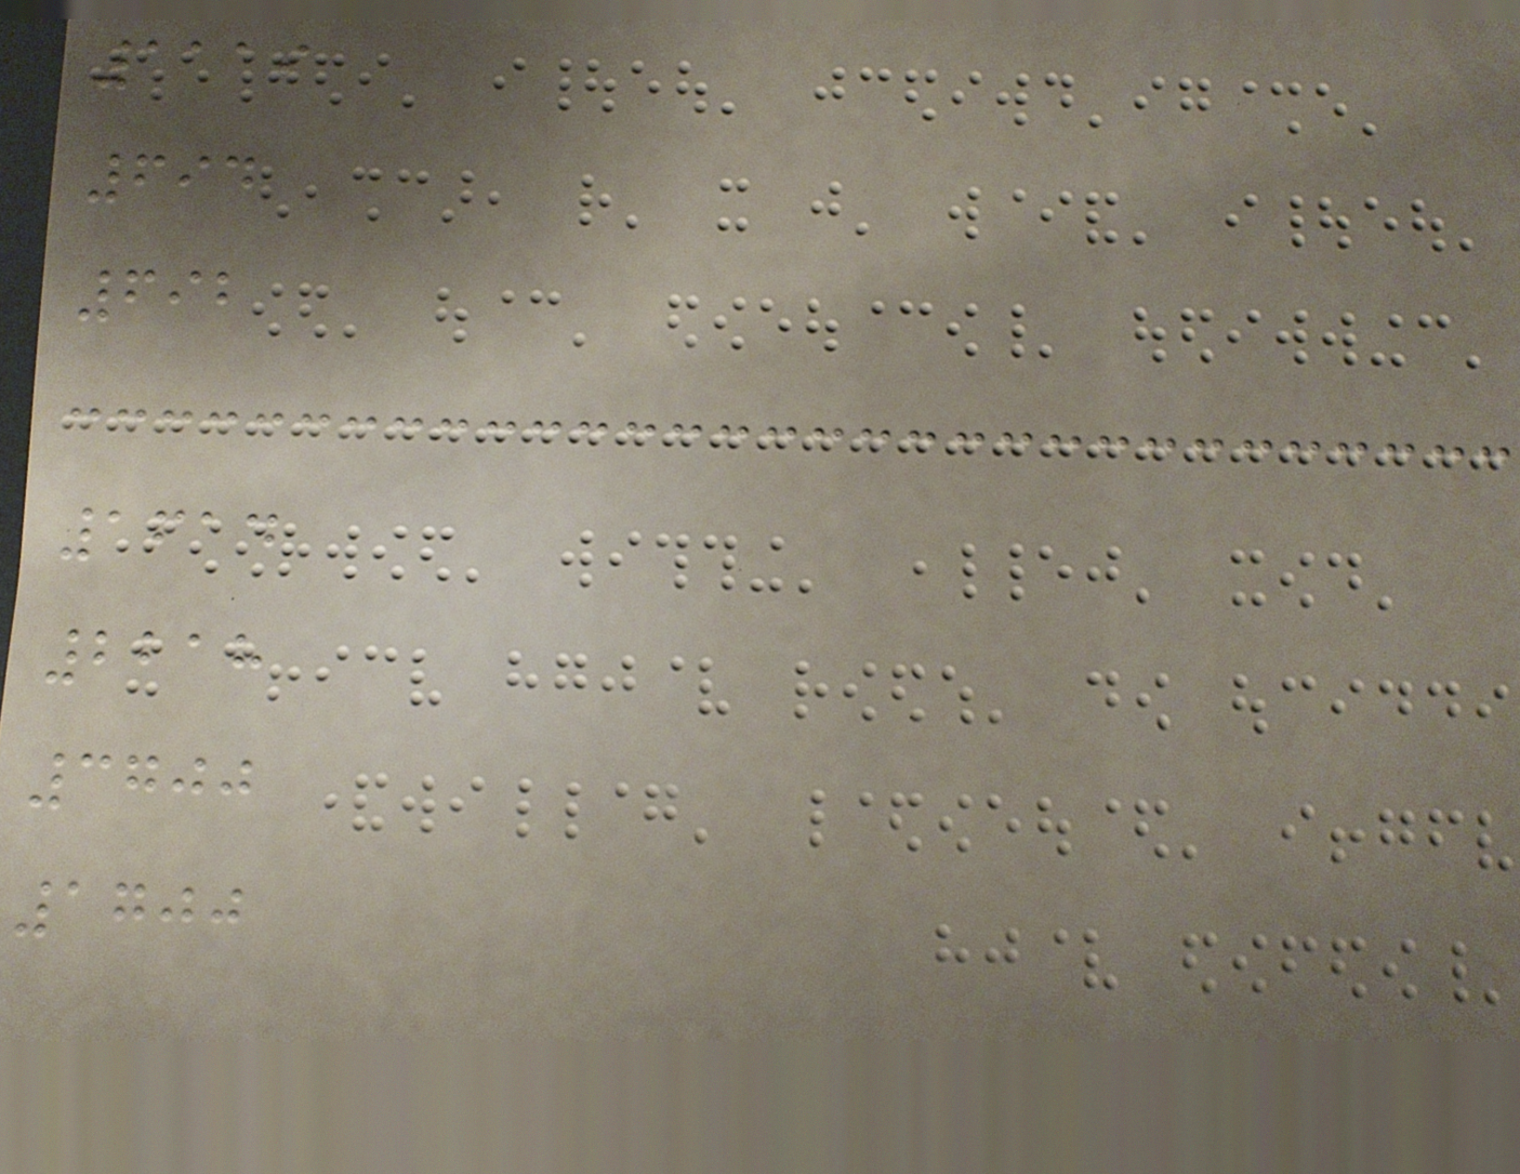1119
694
692
1614
2218
3700
1700
